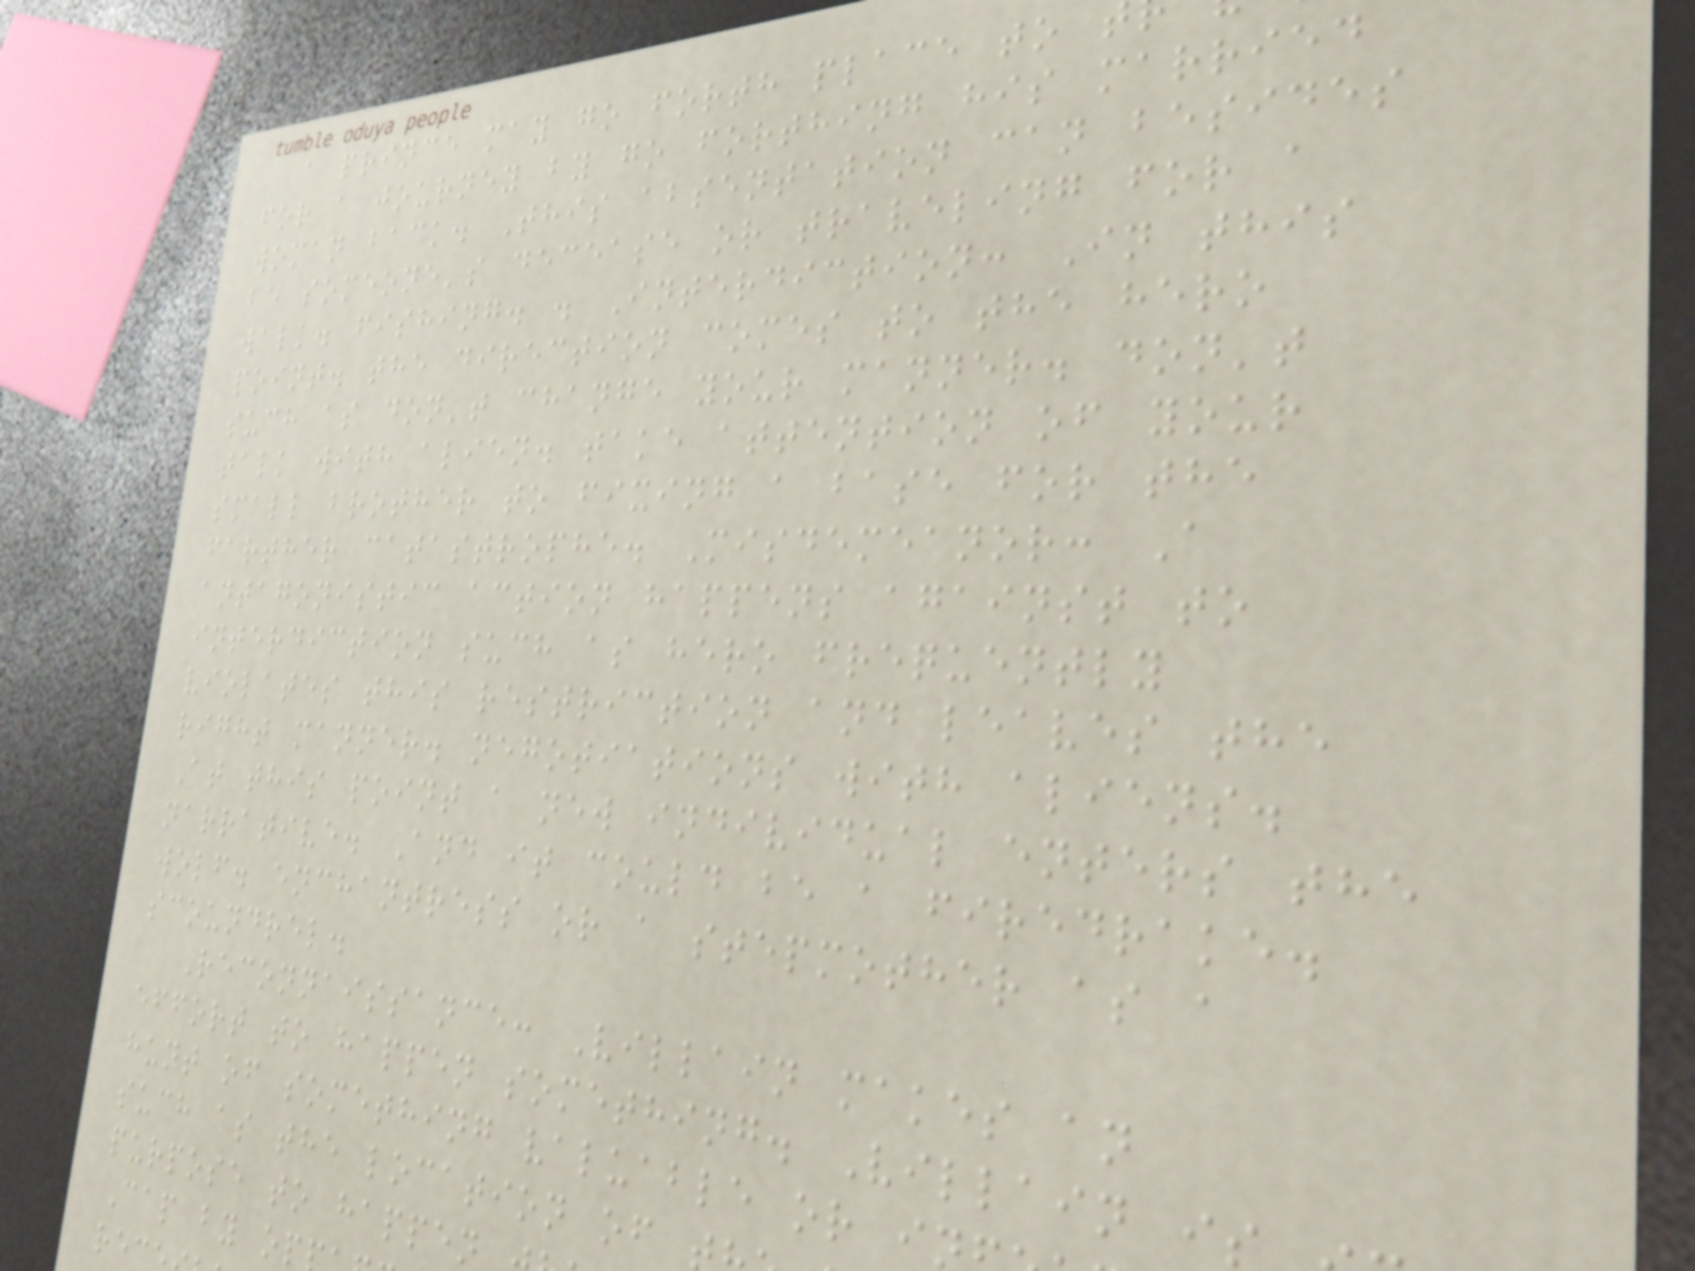a prince may go forth place to
for a journey by go forthing his married
woman back. This absentation can besides
be someone's decease or traveling for a
walk. fishing. . Interdiction: In this
point. the direction comes to the hero
such as don't change your manner. don't
talk with alien. take attention of your
small brother to fixing a base for the
farther catastrophe. Misdemeanor: A
antagonistic action happens against to
interdiction such as hero frequently
violates this restriction and leaves the
right manner. negotiations with aliens.
At this point a new individual enters the
narrative. And it could be a firedrake.
wolf. enchantress or a stepmother as a
scoundrel.
Reconnaissance: Villain makes an
effort to happen something. Villain i
hunt of something valuable or i
such as the location of
purpose to happen
